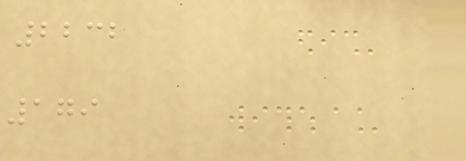2232
179
